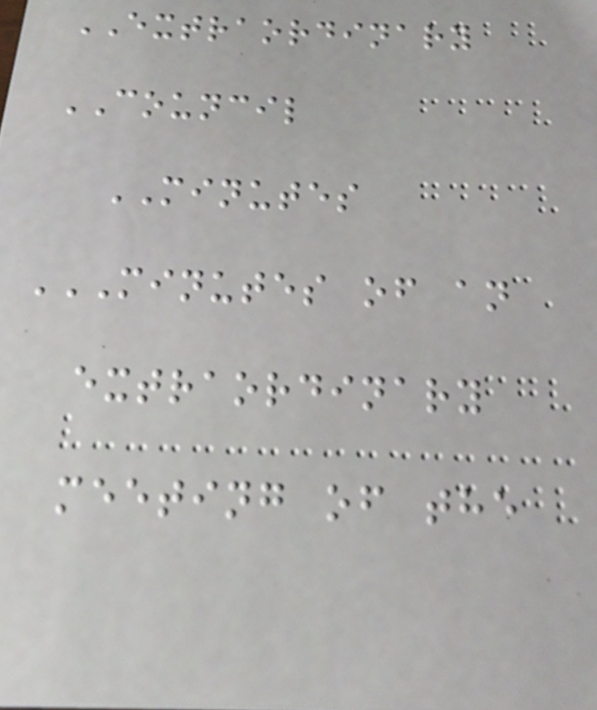EXTRAORDINARY
COUNCIL
MINUTES
MINUTES OF AN
EXTRAORDINARY
MEETING OF THE
